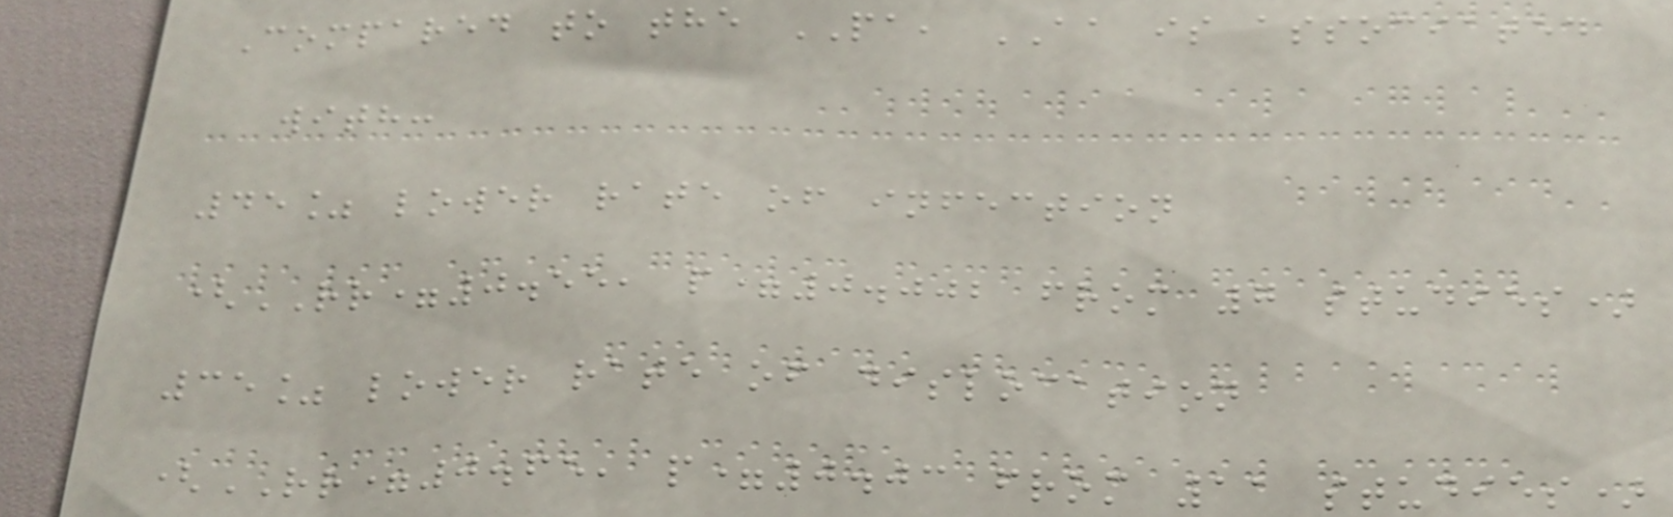Compared to the PA, AA is associated
with:
45% lower rate of infection
(RR=0.55, p=0.002 from 7 studies)
35% lower rate of dislocation
(RR=0.65, p=0.03 from 11 studies)
